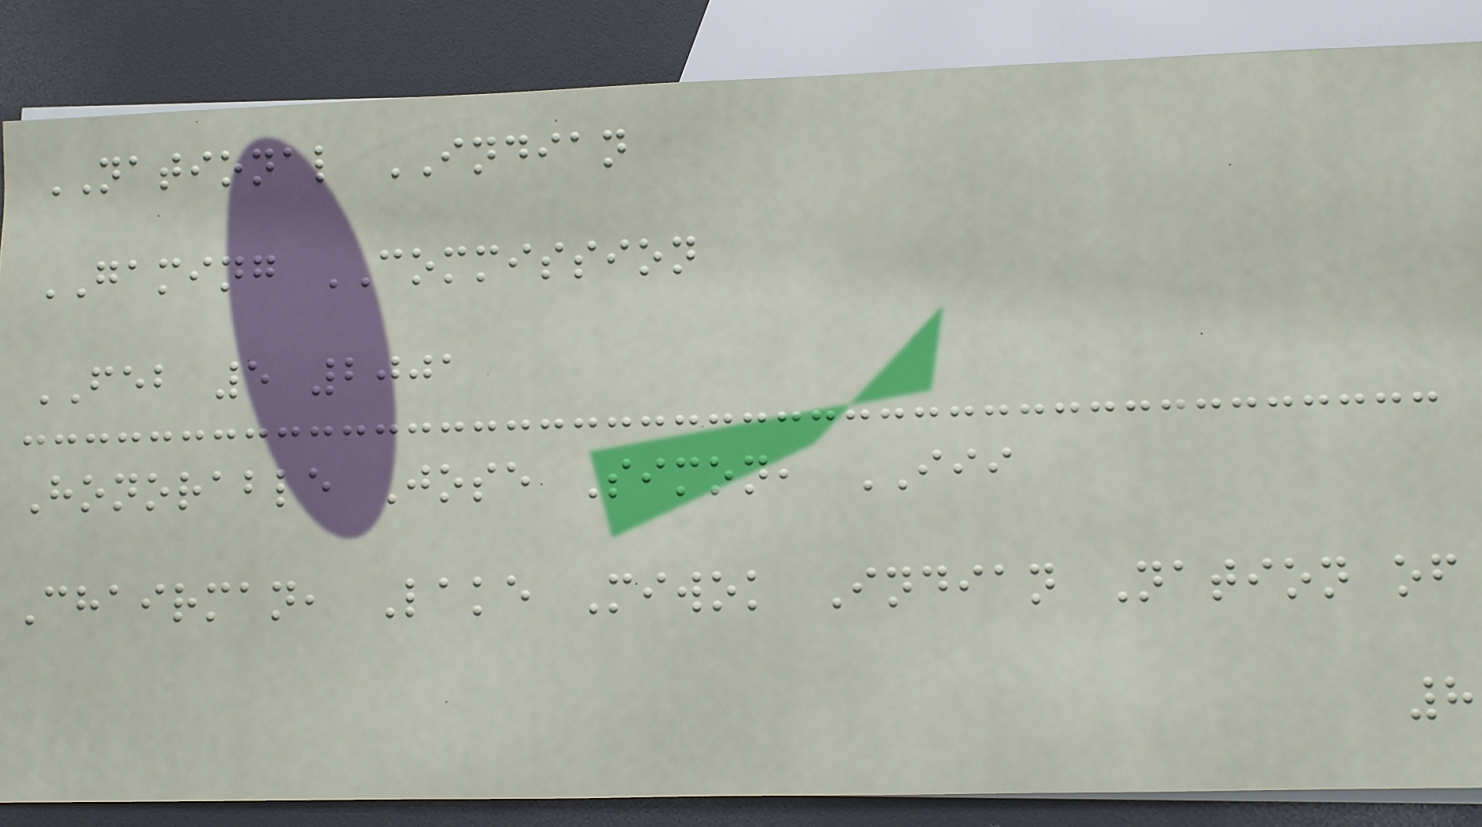NATIONAL INDIAN
GAMING COMMISSION
FEB 5 2001
Honorable Jose Simon, III
Chairman, Lake Miwok Indian Nation of
8
